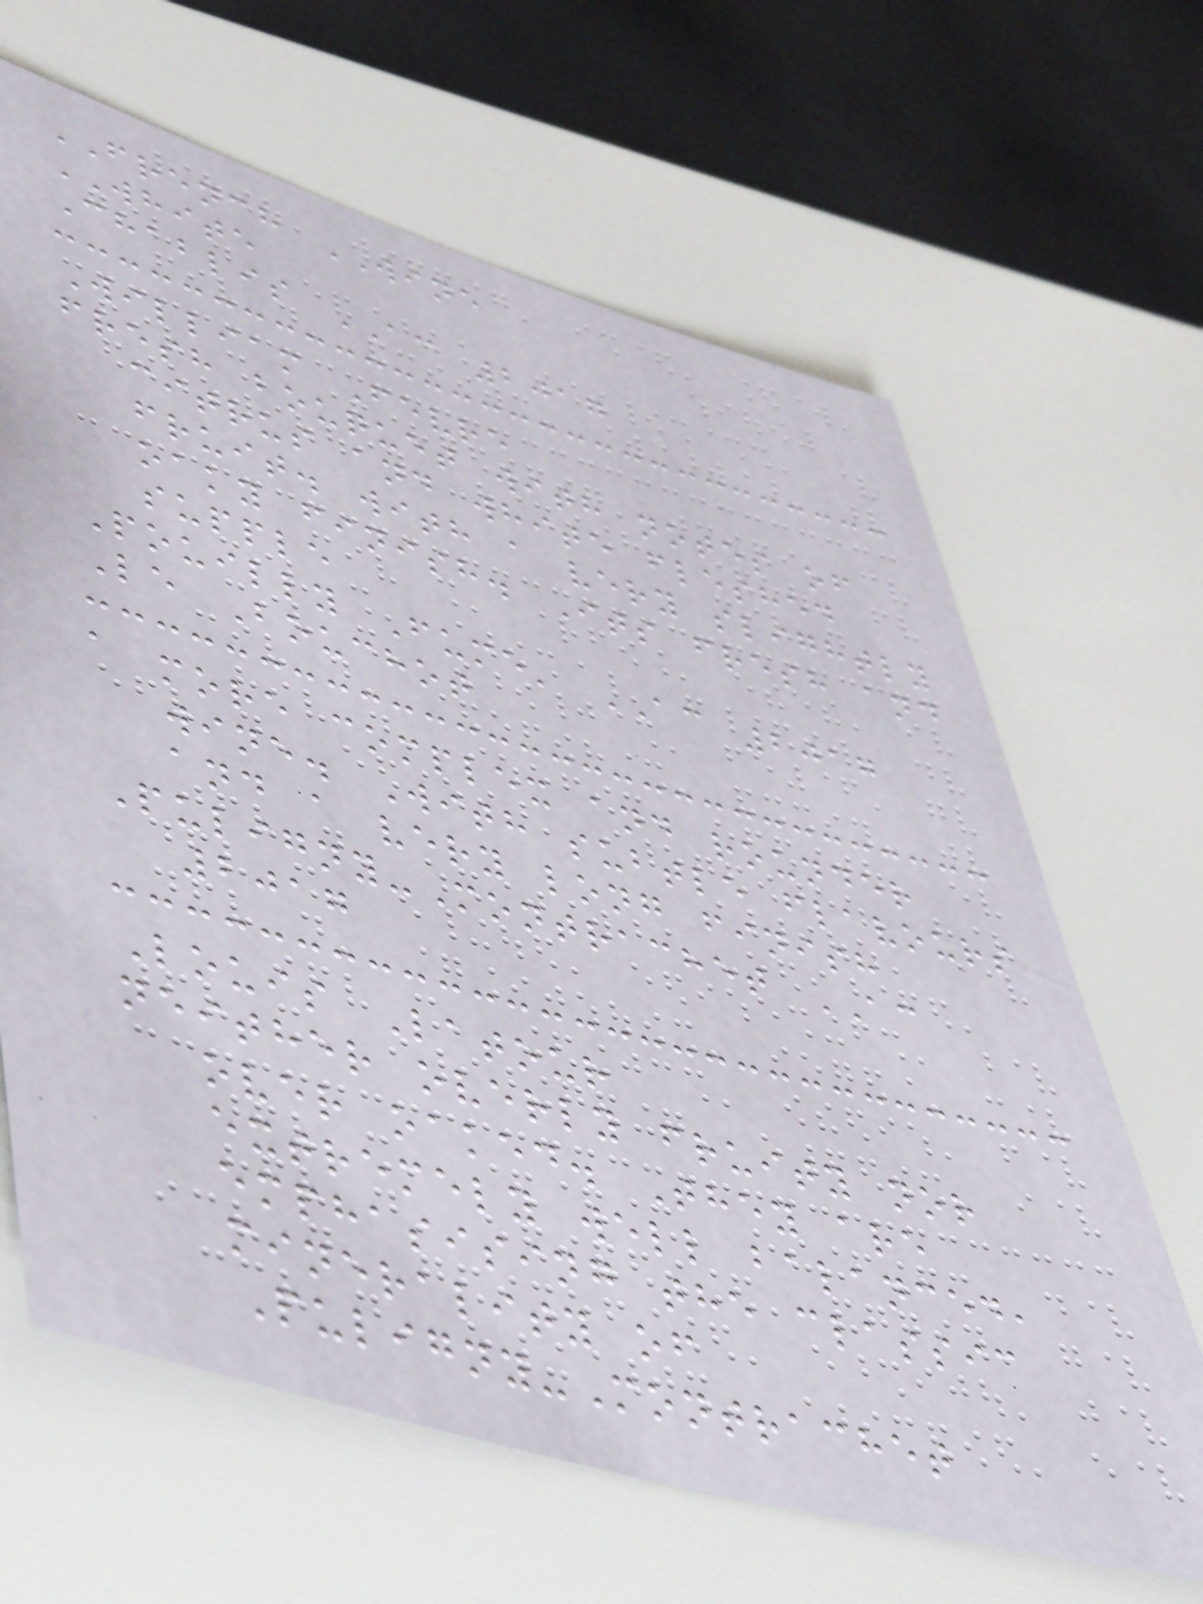FRENCH WINE
WHITE
Chablis AC 2017
William Fevre
fresh bouquet with notes of
citrus and white fleshed
fruit. with a very slightly
oaky finish. Its fresh and
supple
Pouilly Fume' AC 2017
Le Bouchot
a more complex and rounder
wine. With subtle flavours
and a very long finish
Puligny-Montrachet AC
2017
Louis Latour
neither overly fruity nor
over oaked. They are
extremely well balanced,
emphasising the classic
minerality of
Puligny-Montrachet
